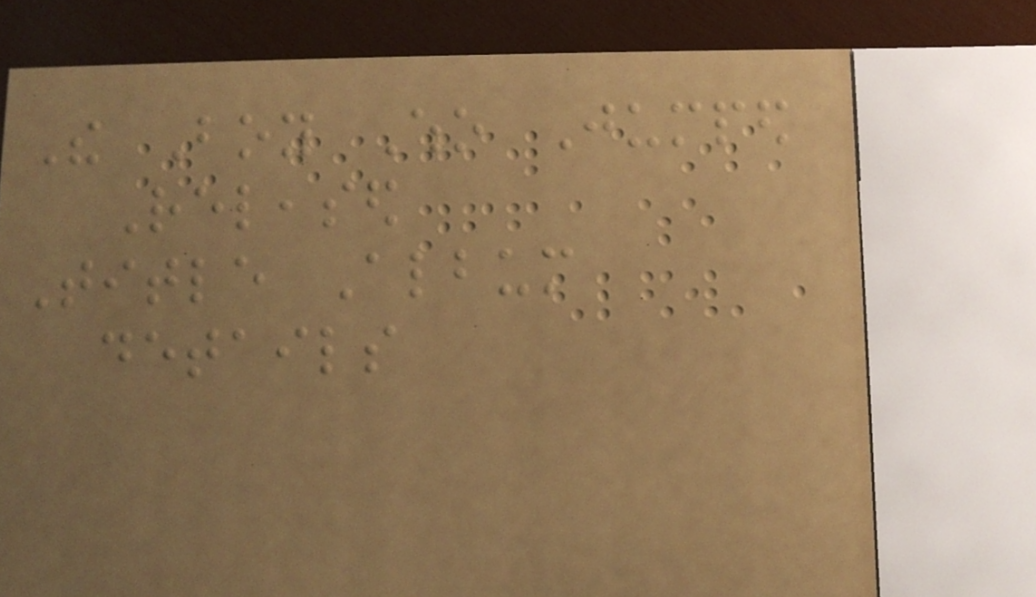The Boy Who Jumped
Released
Title Album
details
